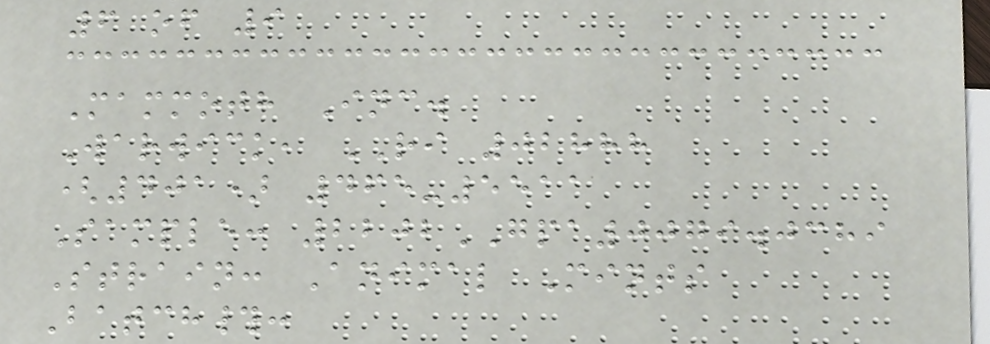6 of 9
Mammoth Inc.
Warwick, RI 02888
(401) 465-5511
Sample: 2202GPA0079.0389
Strain: Animal Mints
Batch#:
